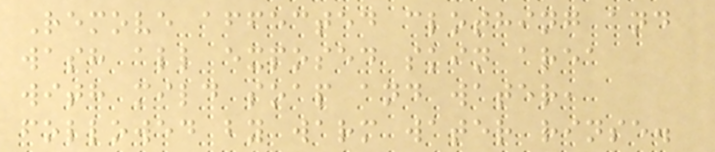Remove affected clothing and
wash all exposed skin area
with mild soap and water,
followed by warm water rinse.
